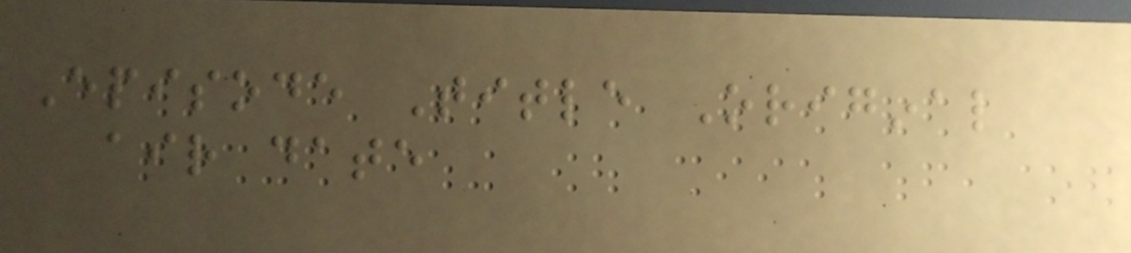Episode Title Original
air date
